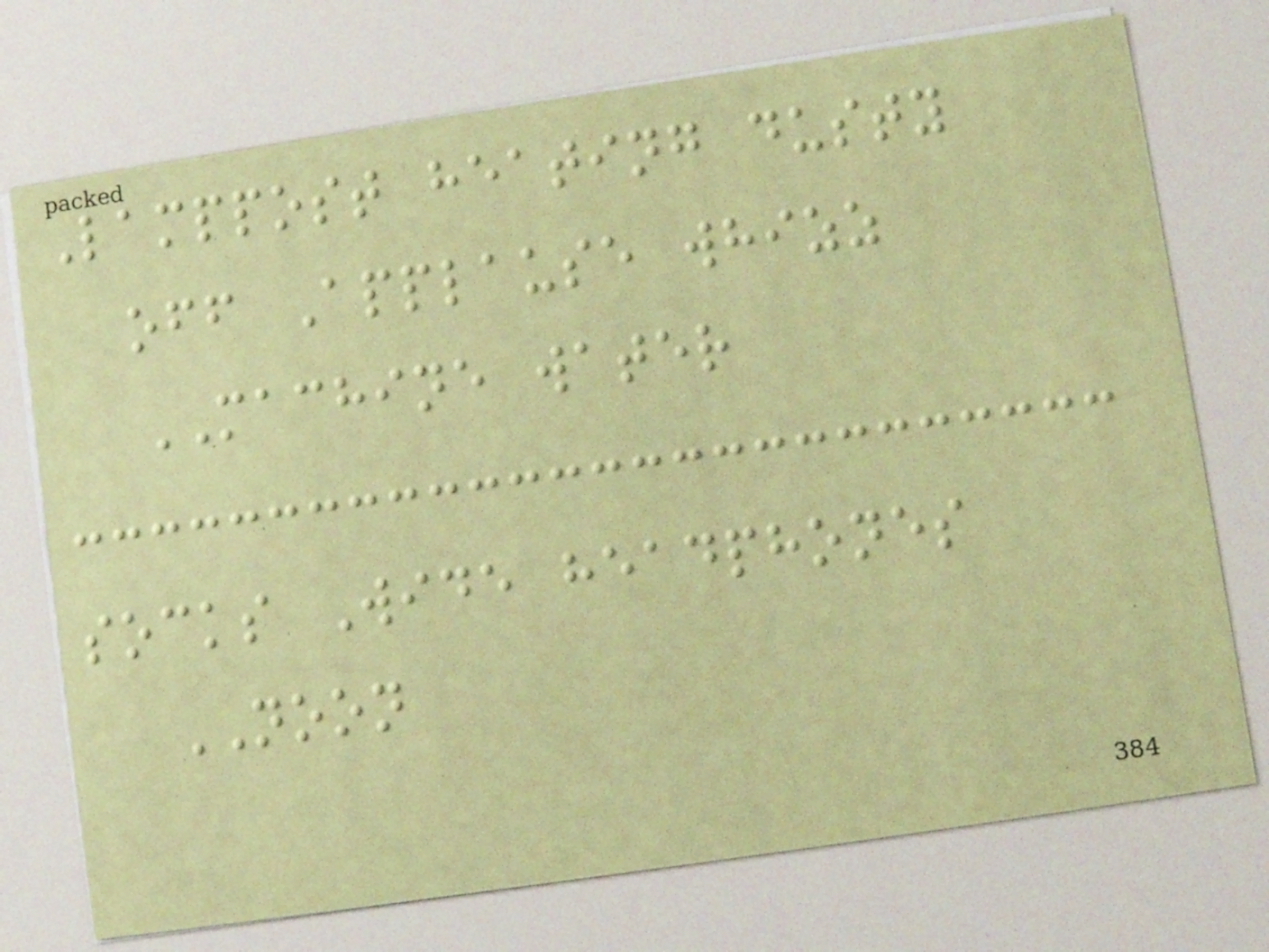Lamppost heating dusty
off Applause whizz
MACHINE water
socks Wide headphones
NOON
